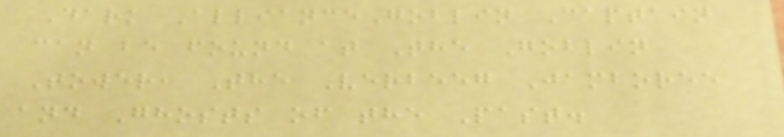Dark AllianceGoblin Captain
can be found at The Goblin
Tower, The Verbeeg Jamboree
and Ghosts of the Past.
